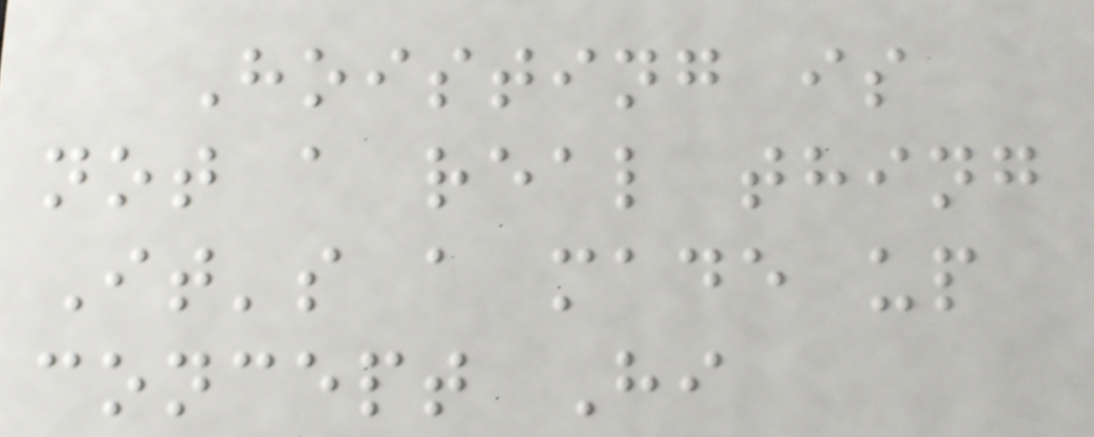Hoisting is
not a real thing
It's a made up
concept Hi
